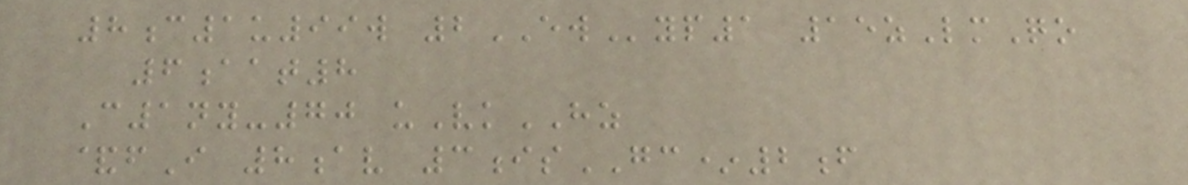8c1u99w 2EWyp1 15zLmQo
6aat8
C1ny-70 uVkHZ
&fI 8av 3isGC*2f
